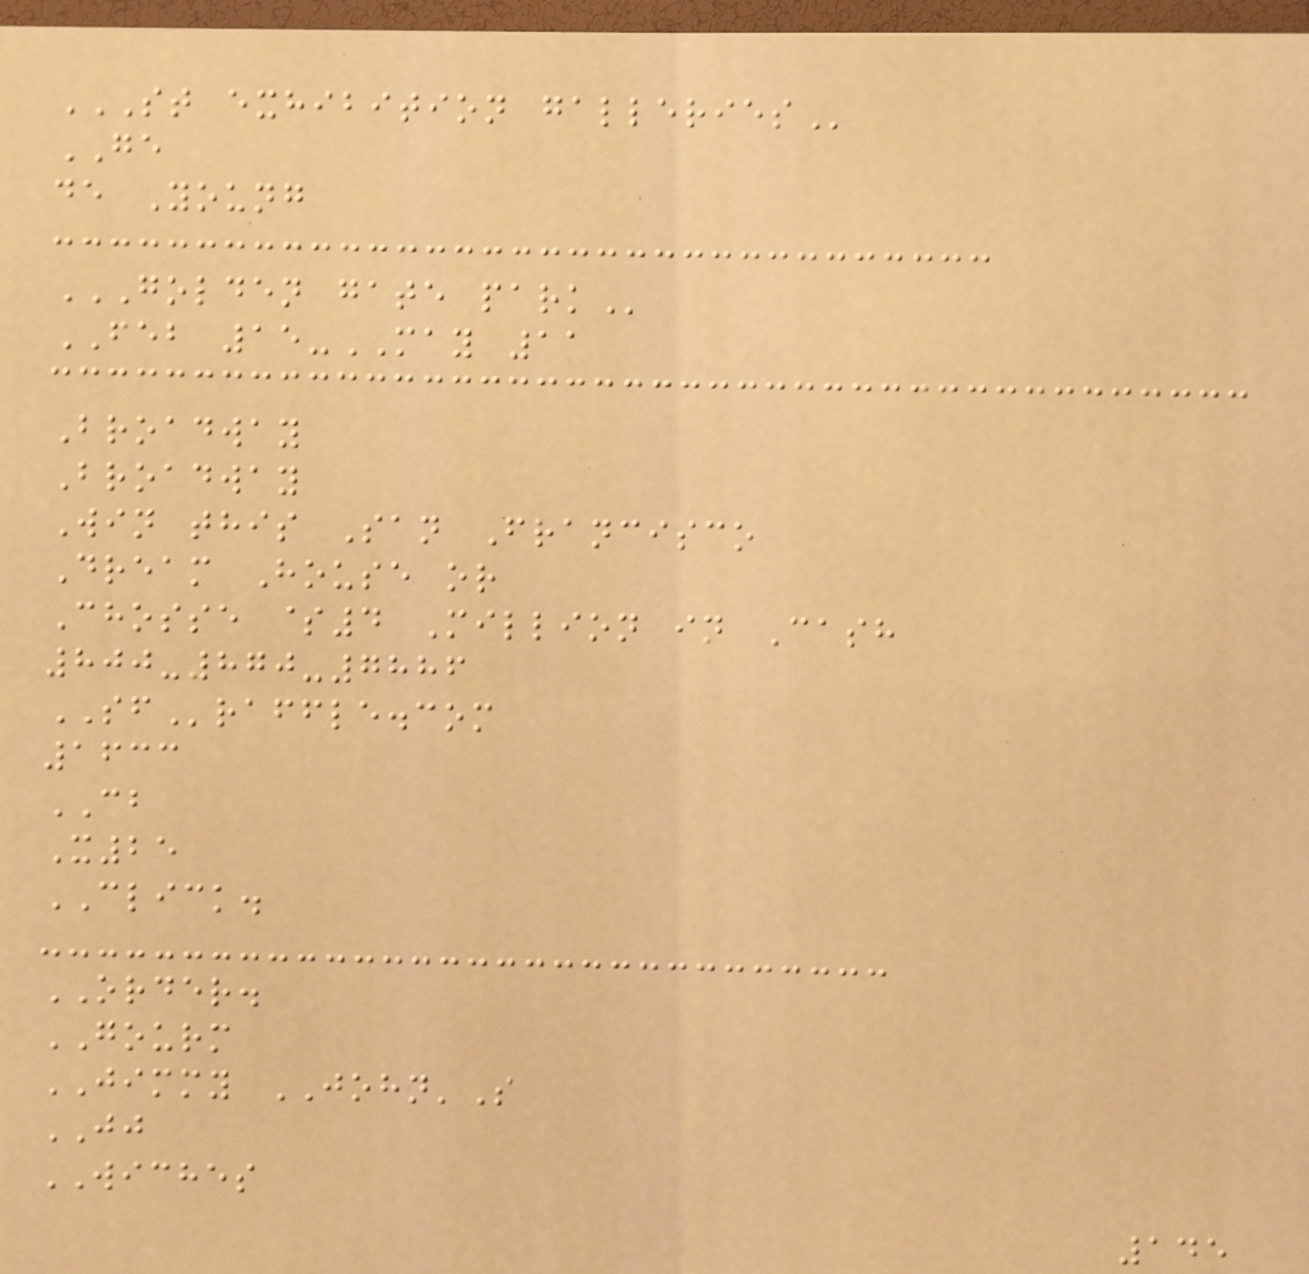ST EXHIBITION GALLERIES
GE
de Young
GOLDEN GATE PARK
FEB 15-MAY 11
Broadway
Broadway
Win this San Francisco
Dream House or
Chosse $4 Million in Cash
800-870-7886
SFraffle.com
1633
CB
X25
CLICK.
ORDER.
GOURM
JIMMY JOHN'S
JJ
WICHES
145
